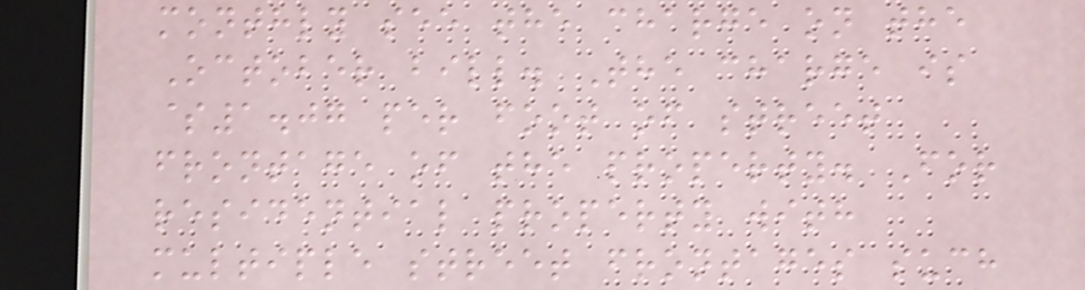monthly see the charge on the
October bill. The charge is
$1.07 per foot of street
frontage of the property. For
residential property with
multiple street frontages such
